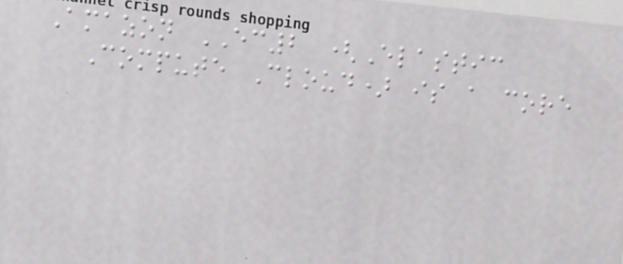Amazon EC2 (Elastic
Compute Cloud) is a core
